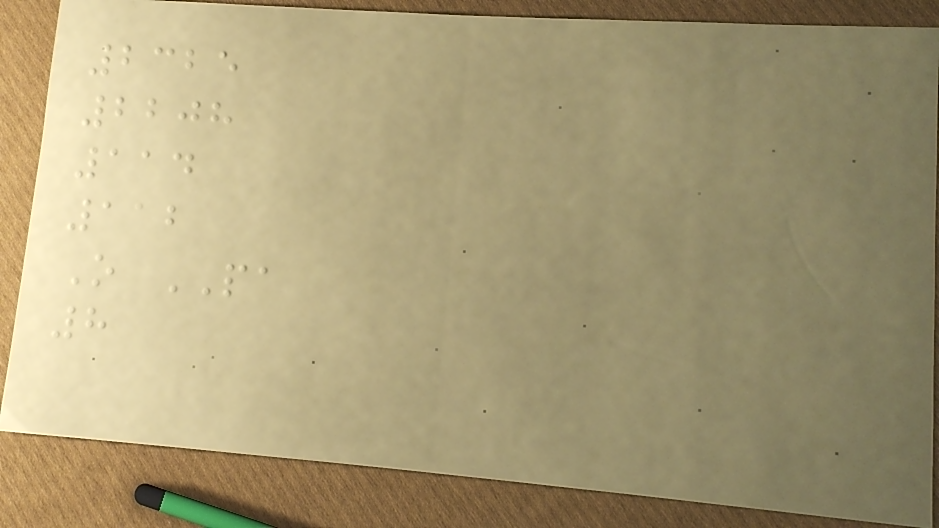2325
2208
114
112
O PA
8
